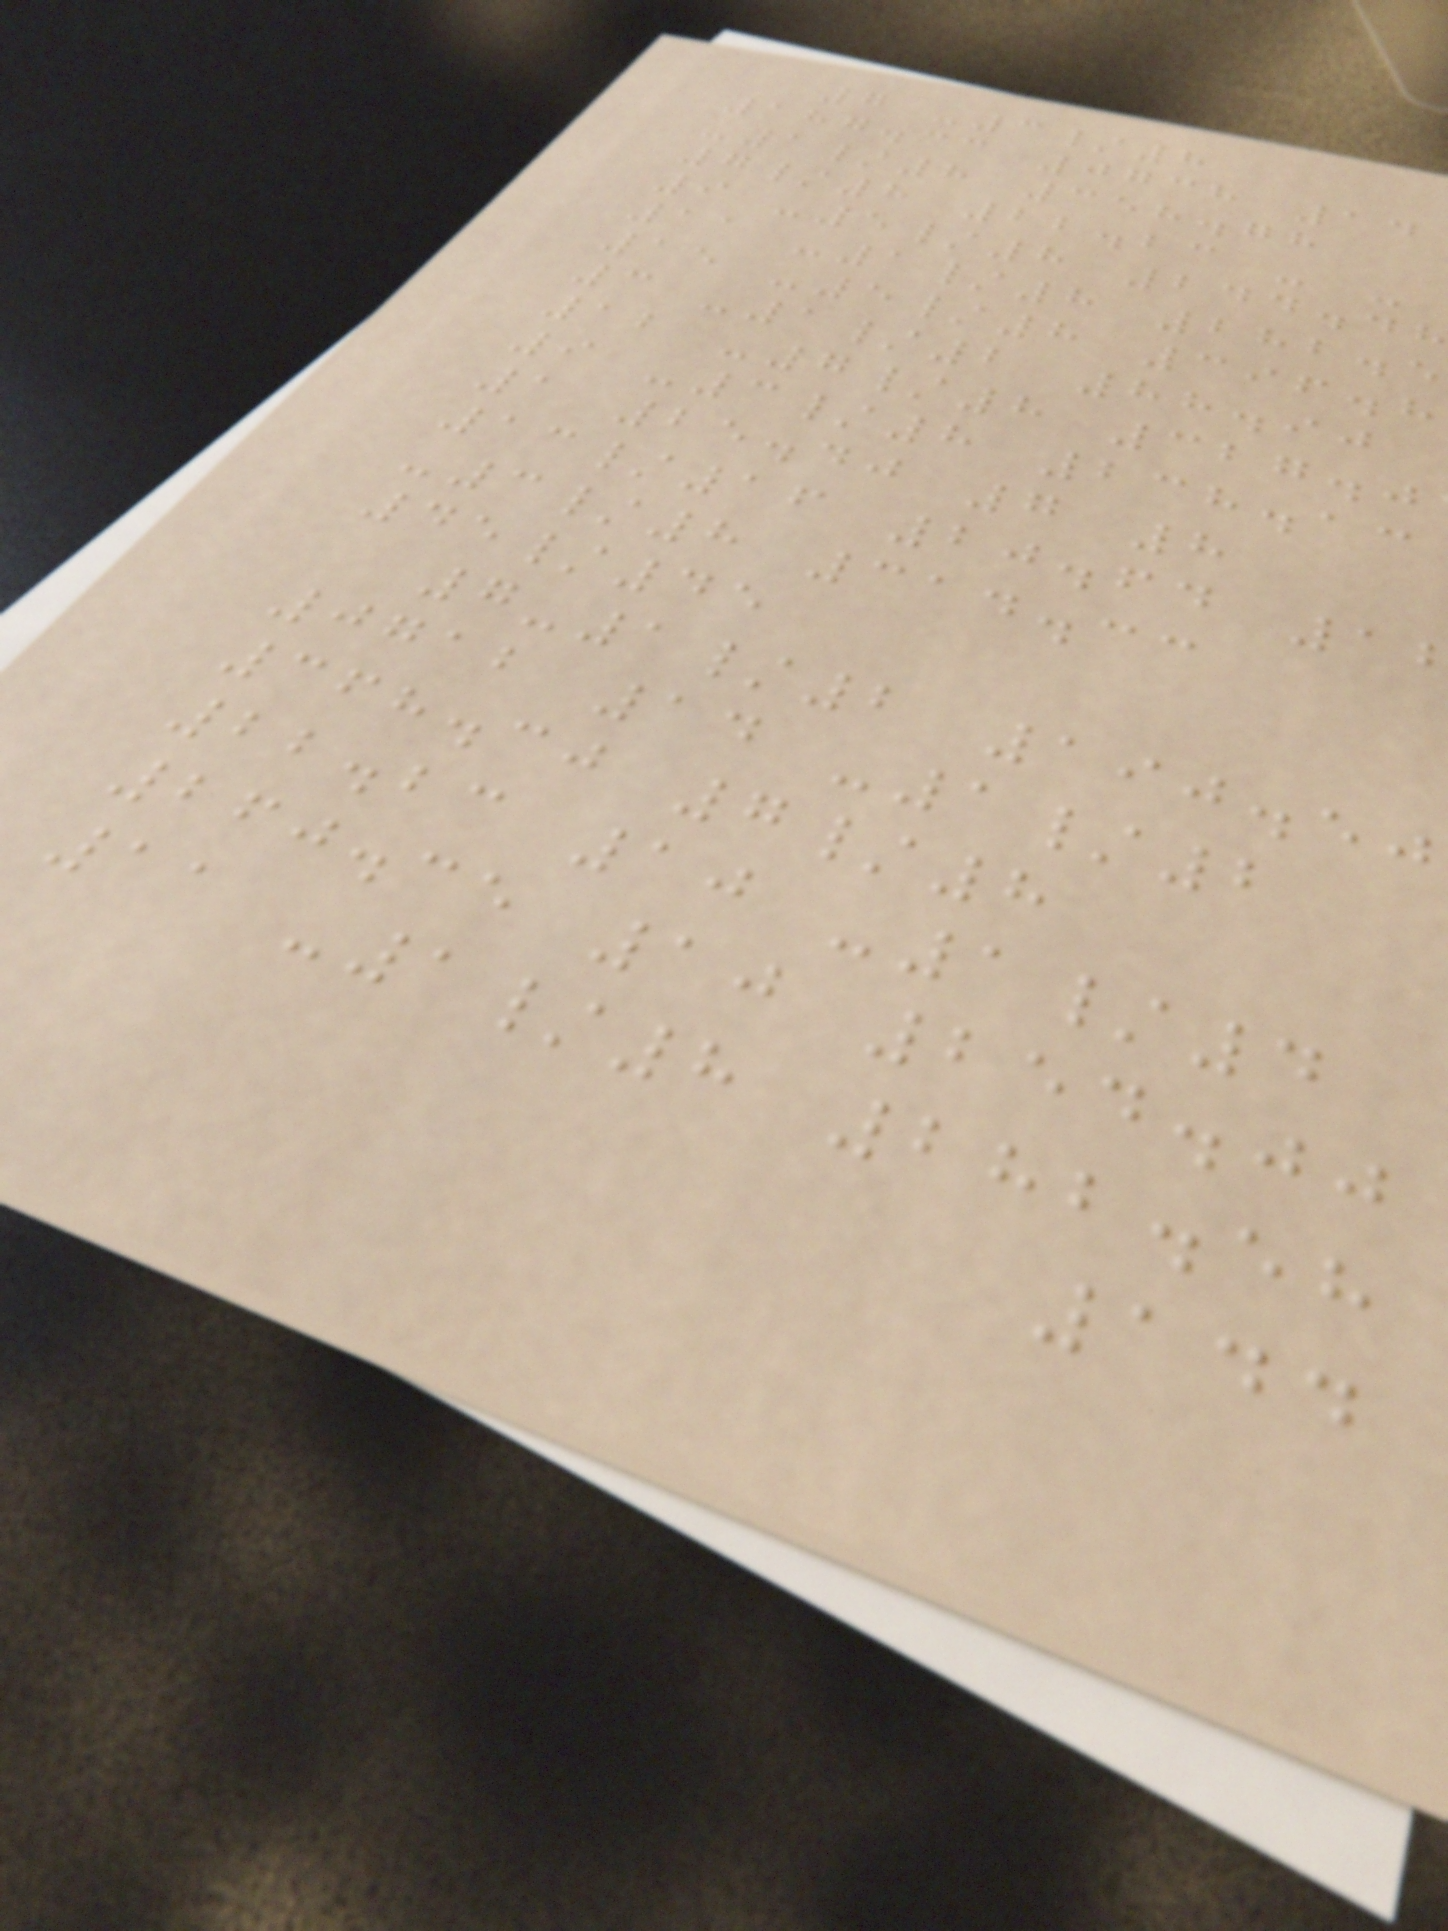7 -3/8
187.33 0738 14
-1/8 358.78
7/8 22.23 - -
9 -5/8 244.48
11 -1/8 282.5
15 -5/8 396.8
3 -1/2 88.90
12 -7/8 327.0
9 -3/8 238.13
1 25.40 7 8
13/16 20.64 1
-3/8 314.33
45/45
7-1/2 190.50
0712 14 -1/2
368.30 7/8
22.23 10 -1/4
260.35 10 254.00
11 -1/8 282.58
144
